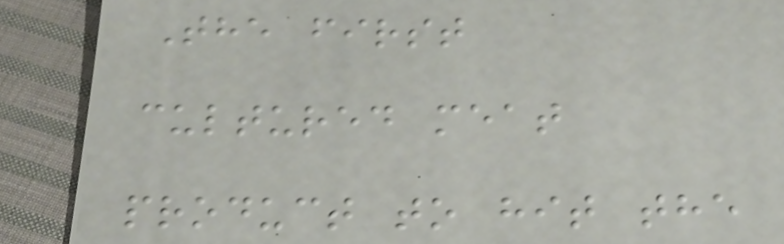The first
cultured meat
product to hit the
